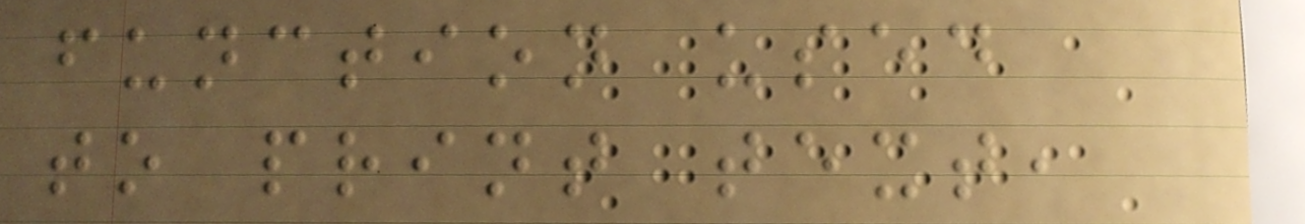function used
to print text,
